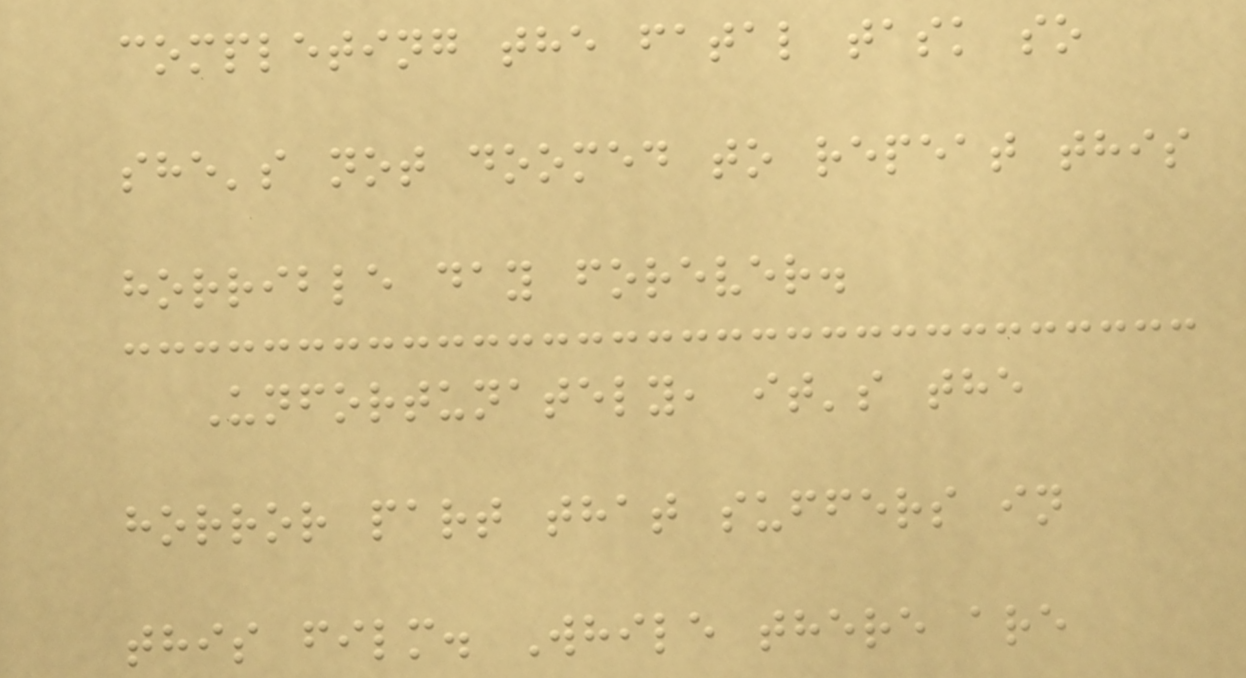completing the fatal task so
she's not doomed to repeat this
horrible day forever.
Unfortunately, it's the
horror part that suffers in
this film. While there are
